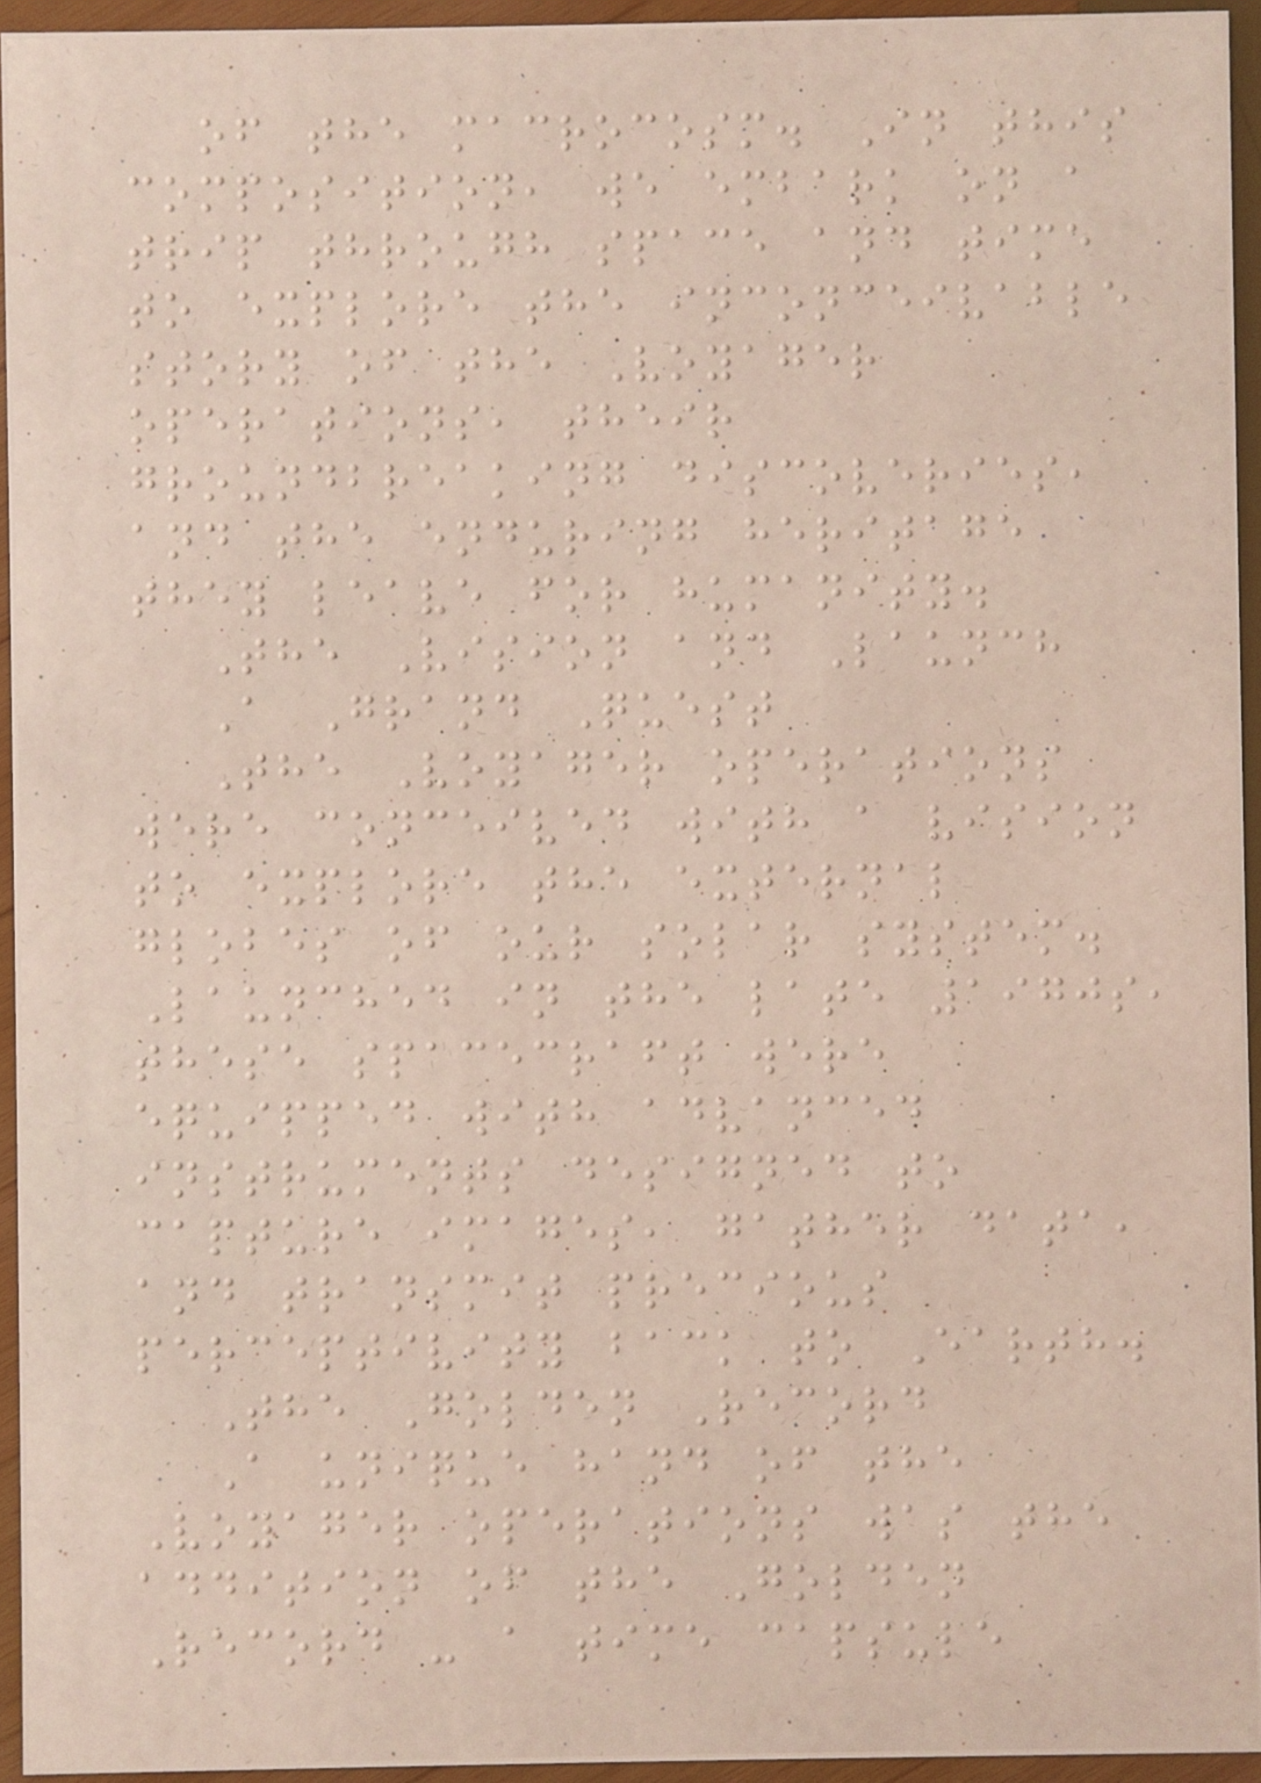of the macrocosm. In this
composition, we embark on a
trip through space and time
to explore the inconceivable
story of the Voyager
operations, their
groundbreaking discoveries,
and the enduring heritage
they leave for humanity.
The Vision and Launch
A Grand Quest
The Voyager operations
were conceived with a vision
to explore the external
globes of our solar system.
Launched in the late 1970s,
these spacecraft were
equipped with advanced
instruments designed to
capture images, gather data,
and transmit precious
perceptivity back to Earth.
The Golden Record
A unique hand of the
Voyager operations was the
addition of the Golden
Record - a time capsule
